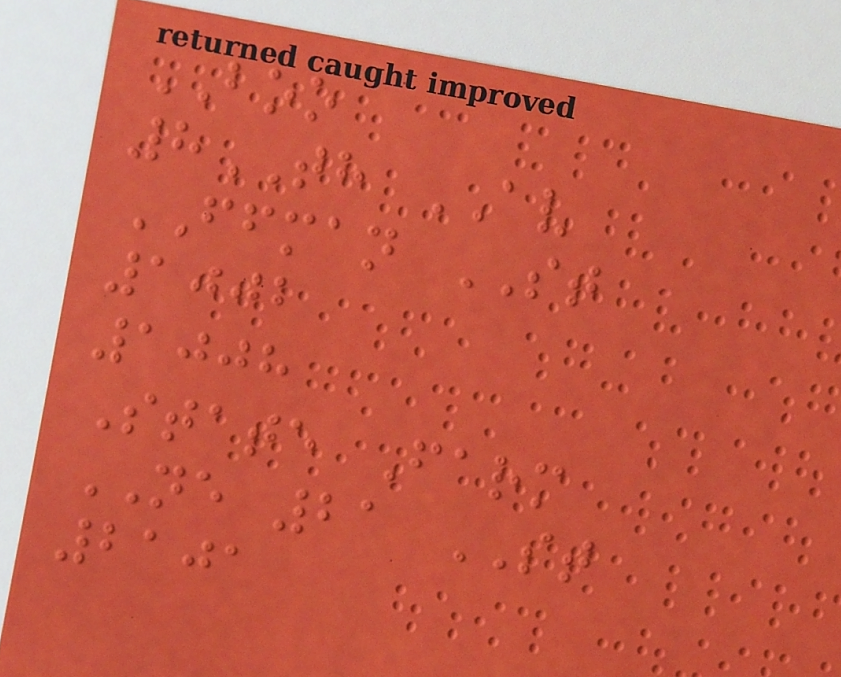BOO
8TH AV
FFMAN ST
1002
1008
State Farm
NE 21 ST
2101
